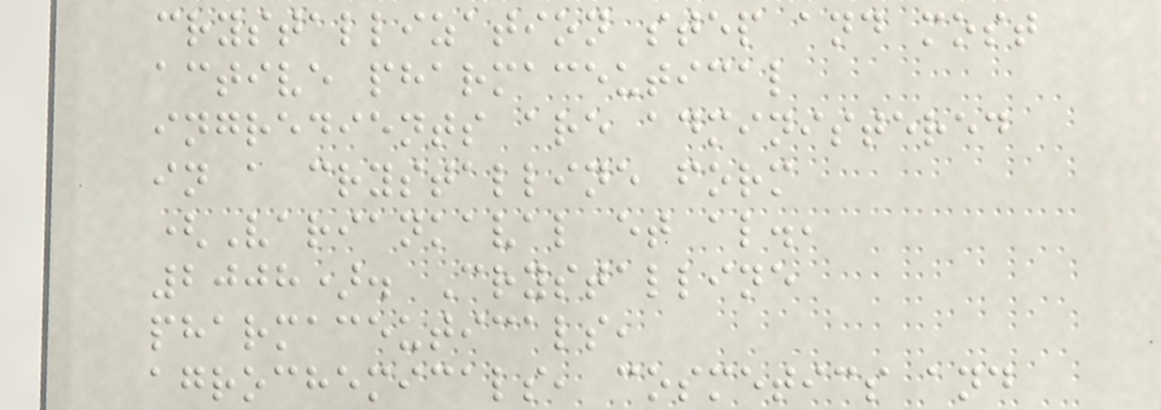crystallization step and most
active pharmaceutical
ingredients are administered
in a crystalline form
(Variankaval et al.,
2008). Crystalline
pharmaceuticals,
agrochemicals, cosmetics and
